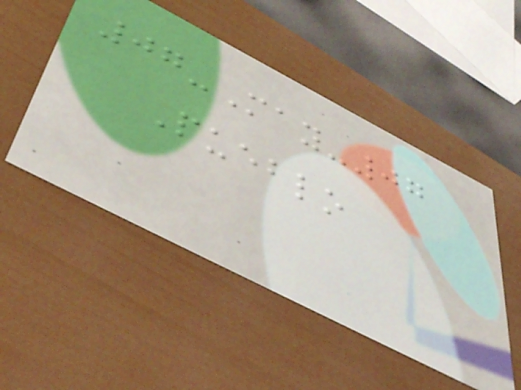07-May-07
Pueblo
